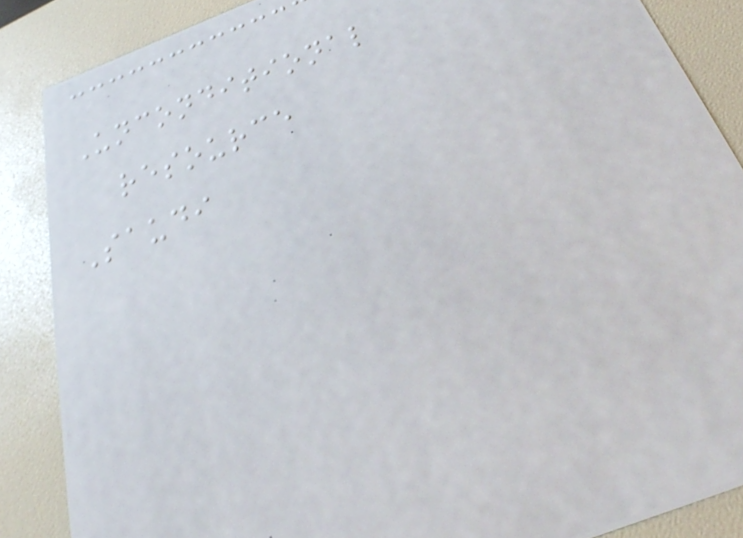Unconditional
resource
Saudi
